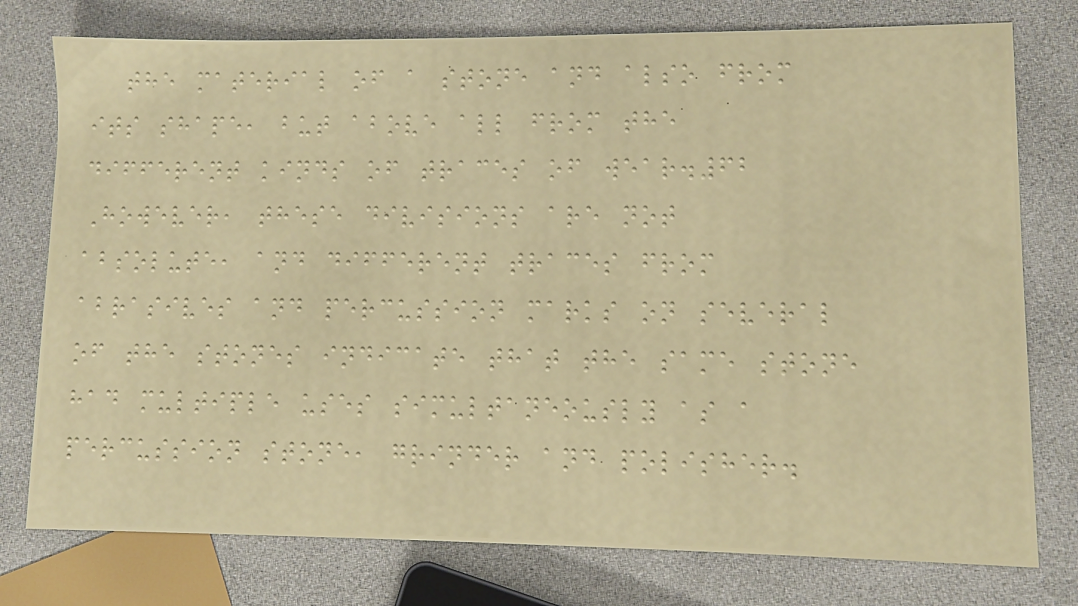the material of a stone and also from
its shape, but above all from the
different kinds of traces of wear.62
However, these divisions are not
absolute, and different traces from
abrasives and percussion marks on several
of the stones indicate that the same stone
had multiple uses simultaneously as a
percussion stone, grinder and polisher.
